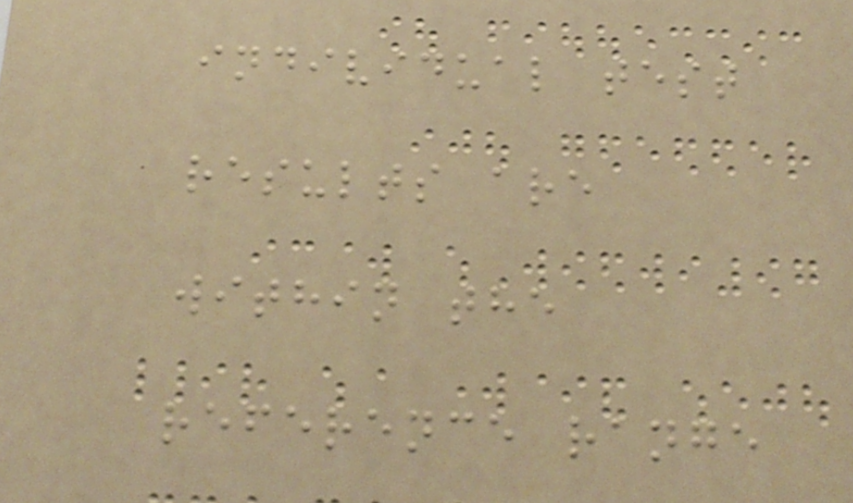individual test
results are
within the
reference range
